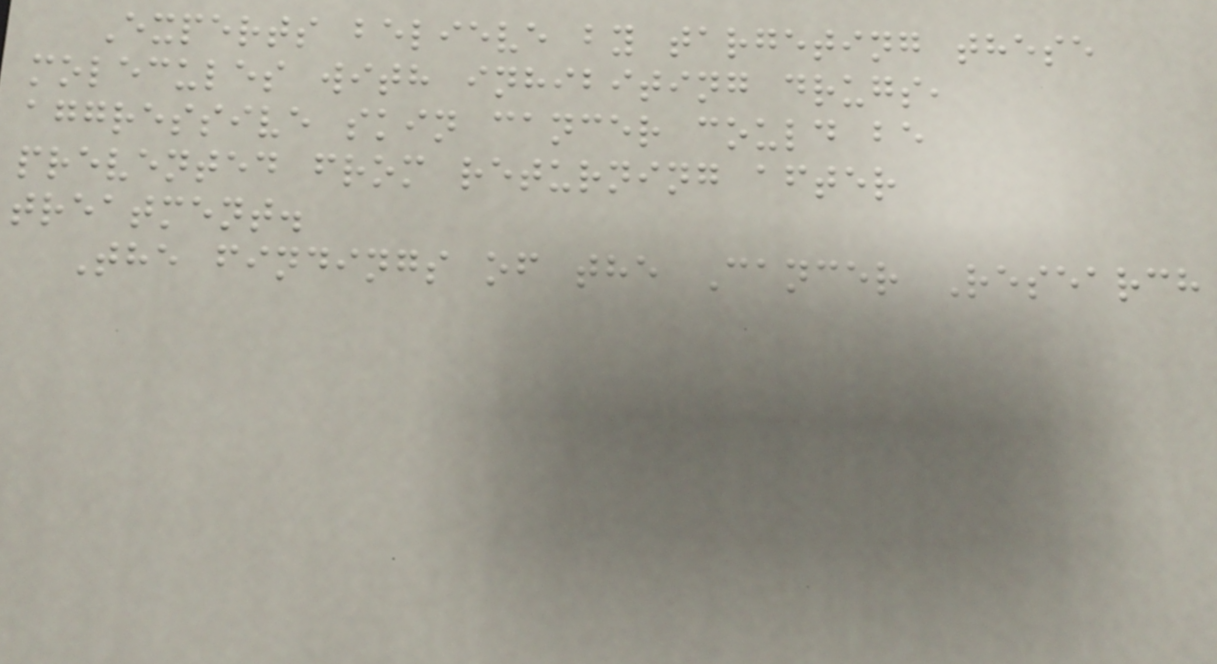Experts believe by targeting these
molecules with inhibiting drugs,
aggressive skin cancer could be
prevented from returning after
treatment.
The findings of the Cancer Research
